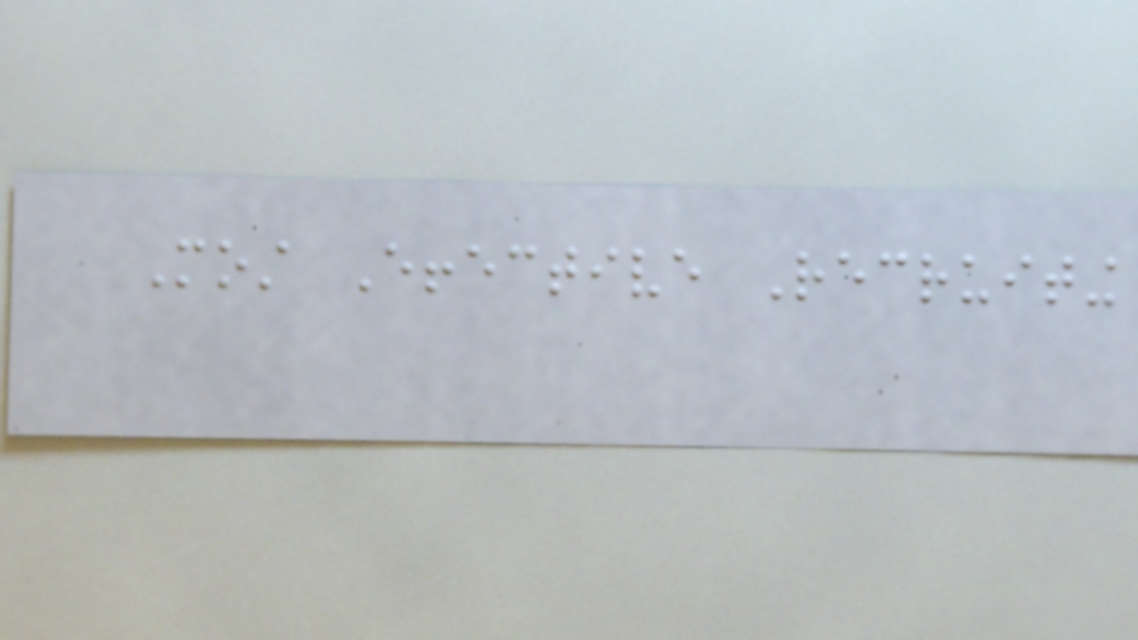Most Effective Recruiting
